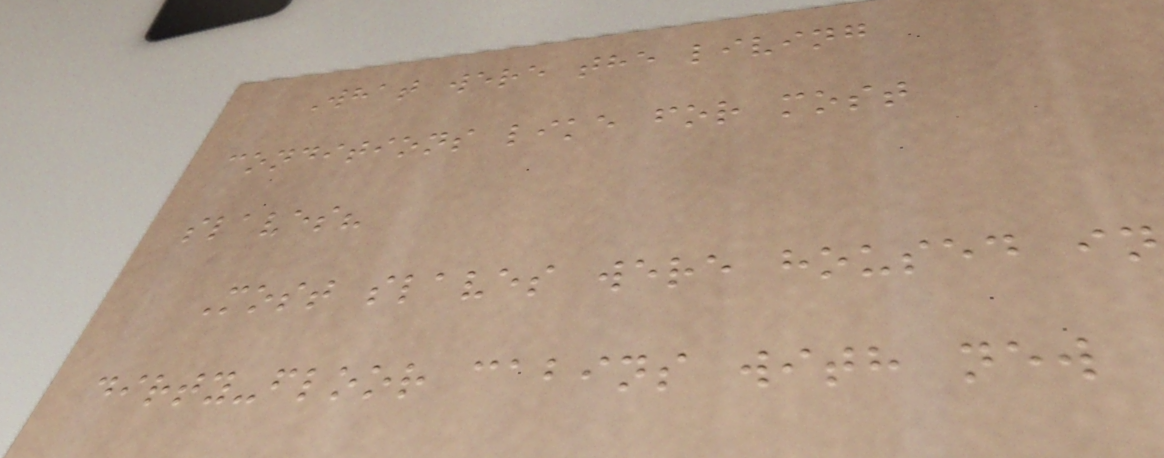What were the living
conditions like for most
slaves?
Most slaves were housed in
dirty-floor cabins with new
